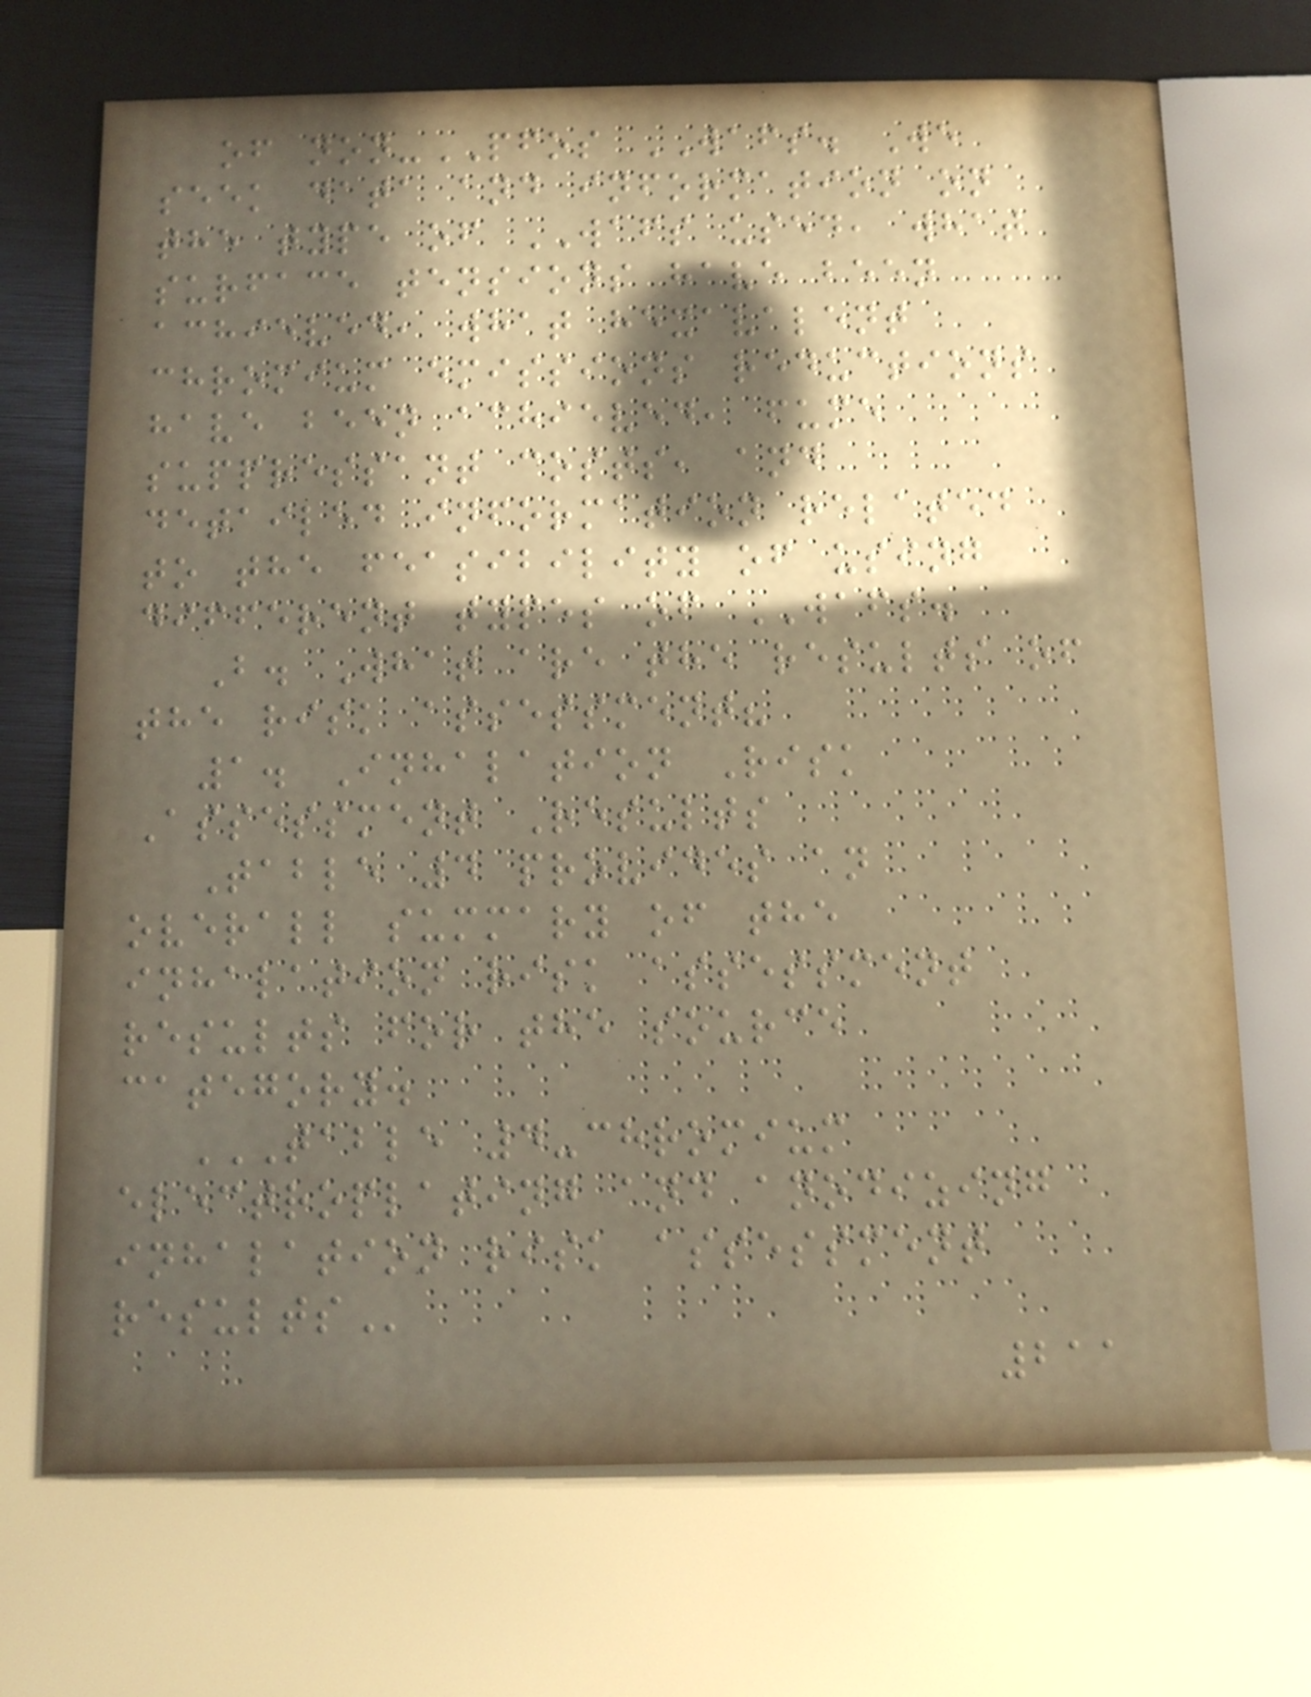of non-PFOS WAFS. We
seek data and information on
the type of WAFS used, what
surface tensions have been
achieved, what hexavalent
chromium emissions reductions
have been achieved, fume
suppressant costs, and
detailed information related
to the feasibility of using
different types of WAFS.
B. What are the results of
the risk assessment?
1. Inhalation Risk
Assessment Results
Table 4 provides an
overall summary of the
inhalation risk assessment
results for the source
category.
TABLE 4-CHROMIUM
ELECTROPLATING AND ANODIZING
INHALATION RISK ASSESSMENT
RESULTS
211
